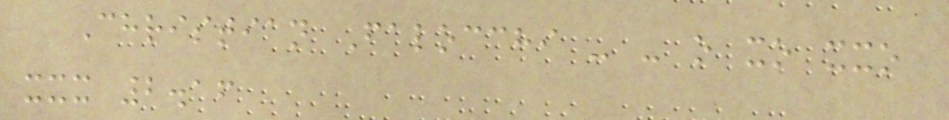Christian Falocchi - - o xo xxo
xxx 2.16
